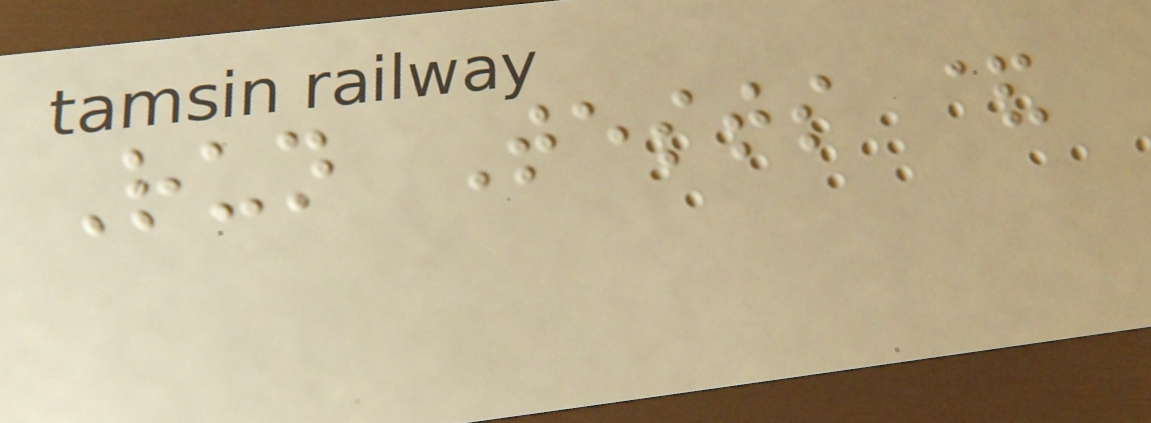Run Tests &
